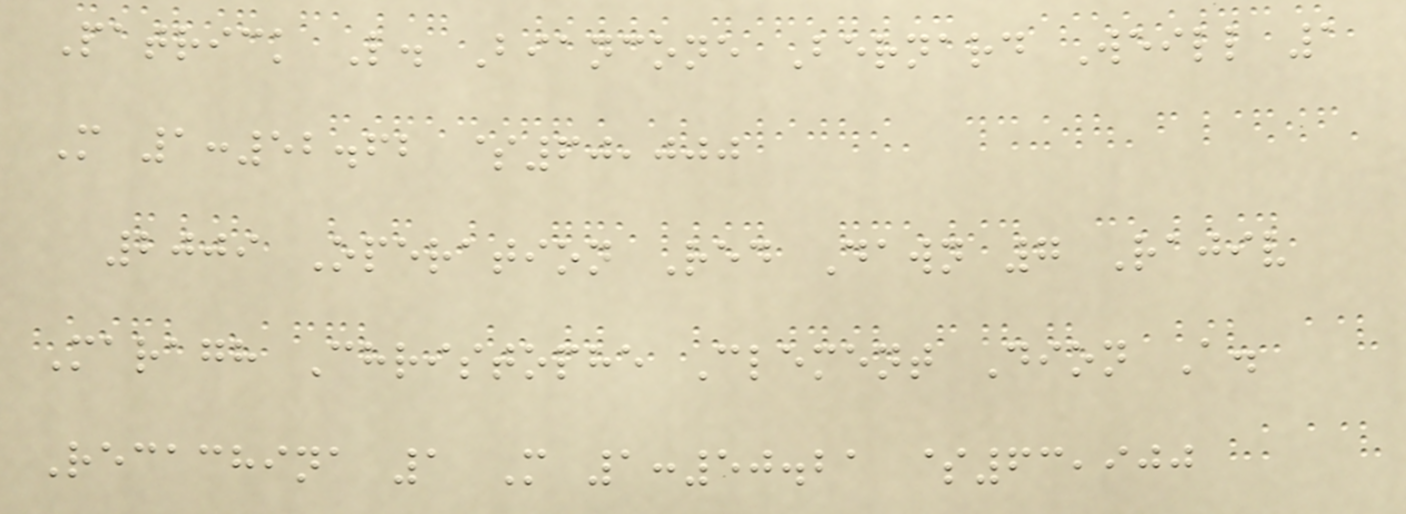Patrick L. Biancone Bernard Weill 1
M 1:52.62 $60,000
2009 Operation Red Dawn 7 Rajiv
Maragh Christophe Clement Dion A.
Recachina 1 M 1:50.21 $63,900
